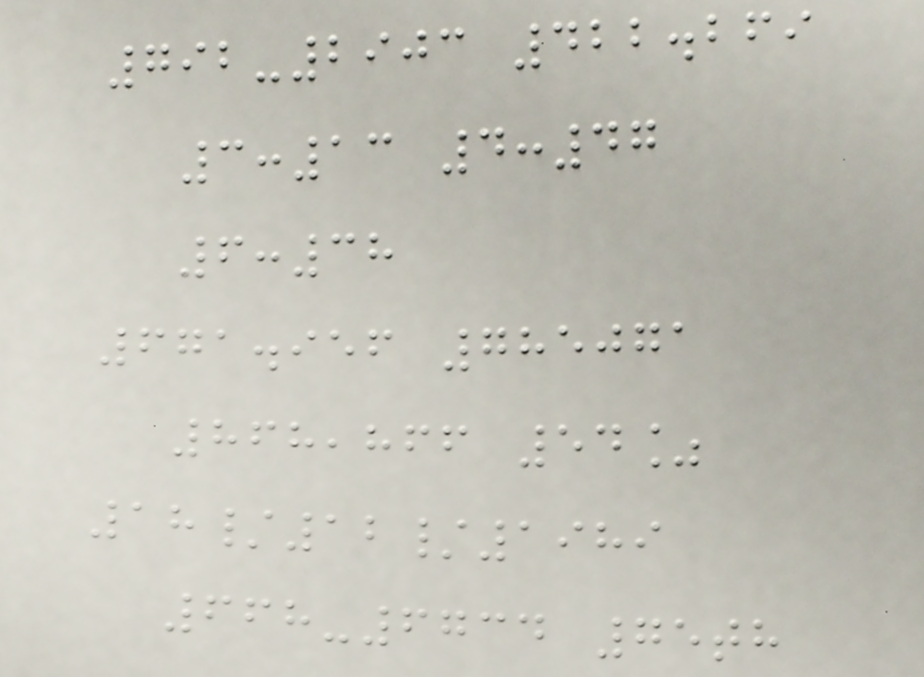792-2903 422.269
3:13 4:47
6:38
671.956 785071
868,866 54%
18/12/1989
668-6734 75th
